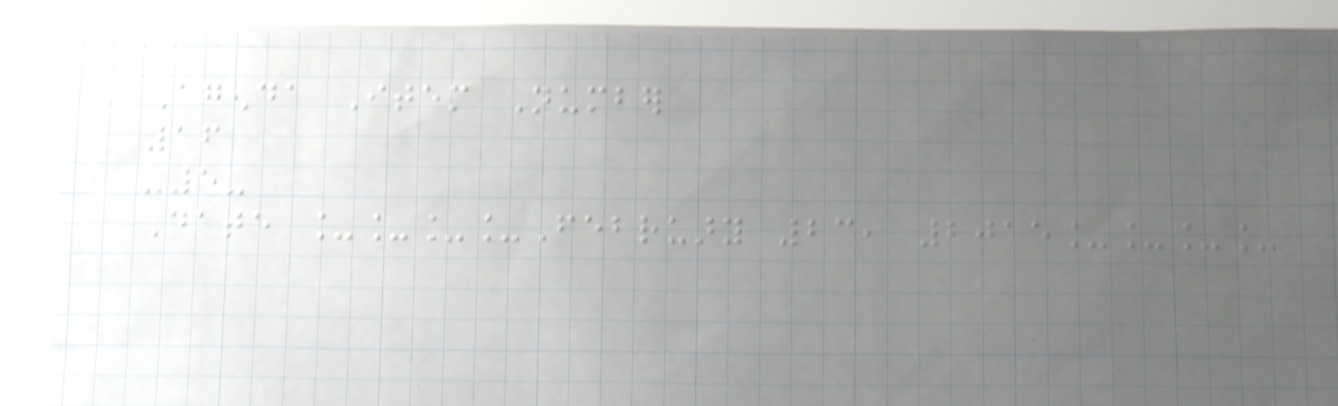Agenda Item Number
16
-5-
Date ____February 23, 2015____
